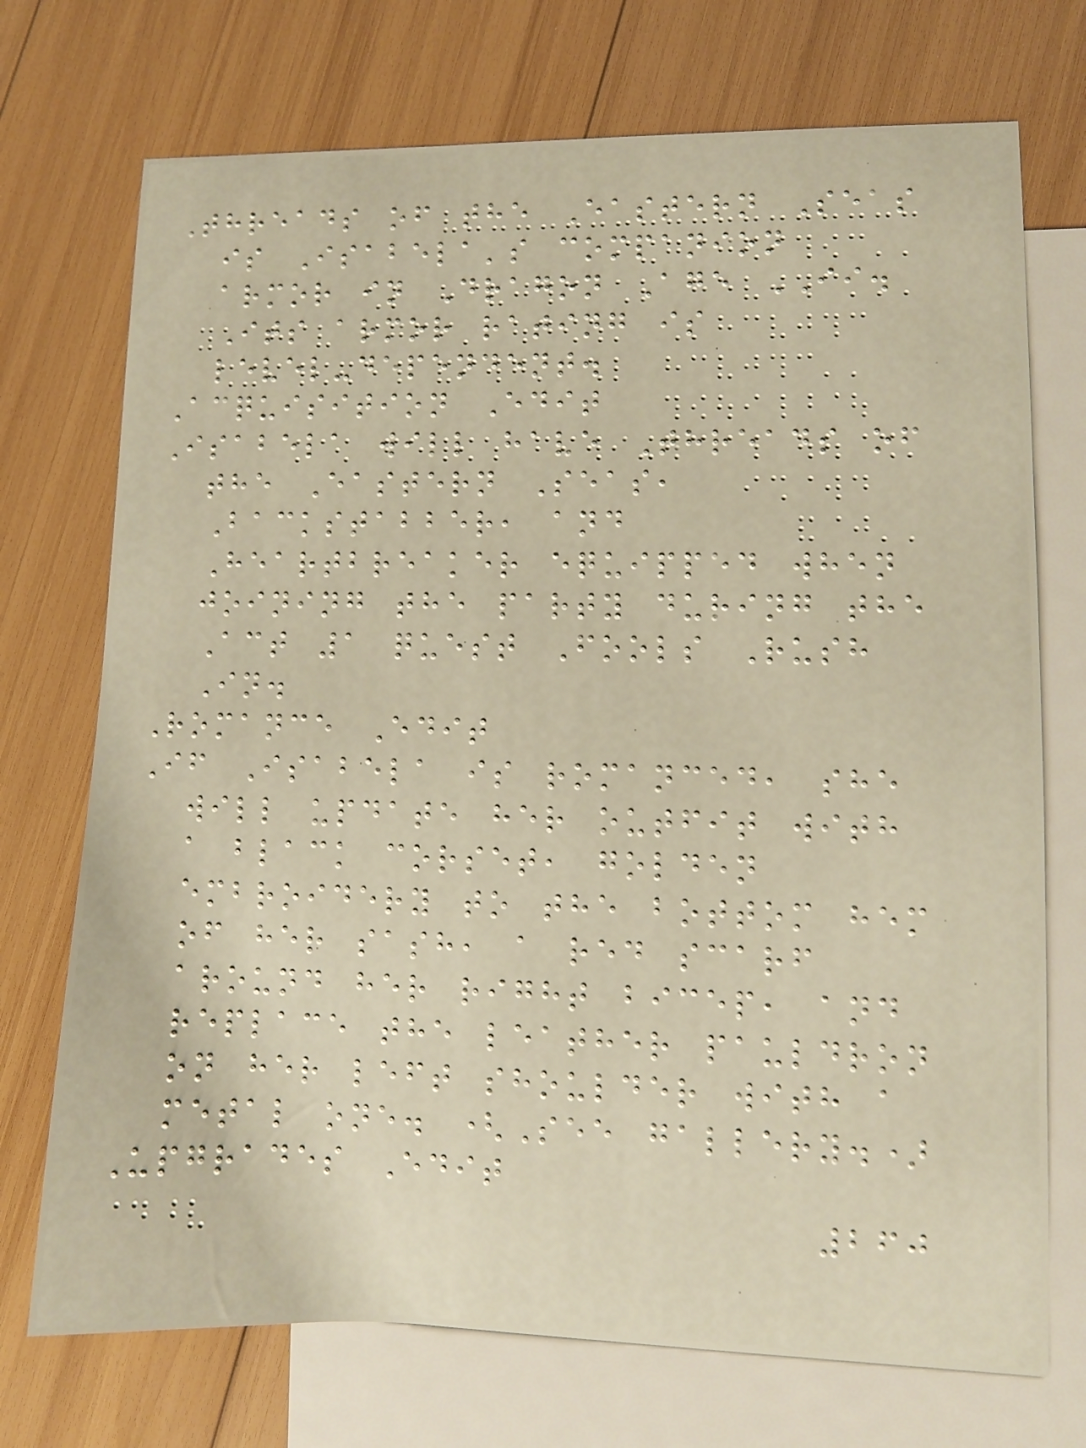Threads of the Eastern Seas
is Isabela's companion
armor in Dragon Age II.
Its armor rating is
level-dependent.
Acquisition Edit
Isabela will have Threads of
the Eastern Seas,
Backstabber, and
Heartbreaker equipped when
joining the party during the
Act 1 quest Fools Rush
In.
Romance Edit
If Isabela is romanced, she
will update her outfit with
a black corset, golden
embroidery to the bottom hem
of her sash, a red scarf
around her right bicep, and
replace the leather pauldron
on her left shoulder with a
metal one. (See gallery.)
Upgrades Edit
260
